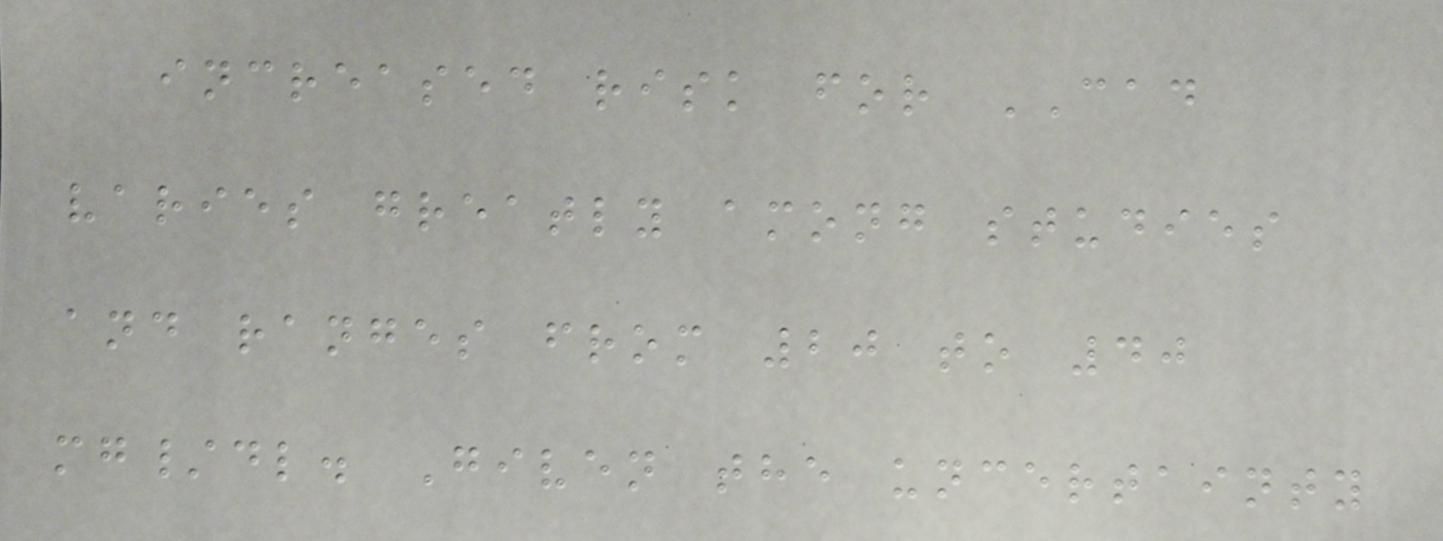increased risk for CAD
varies greatly among studies
and ranges from 20 to 40
mg/dl. Given the uncertainty
